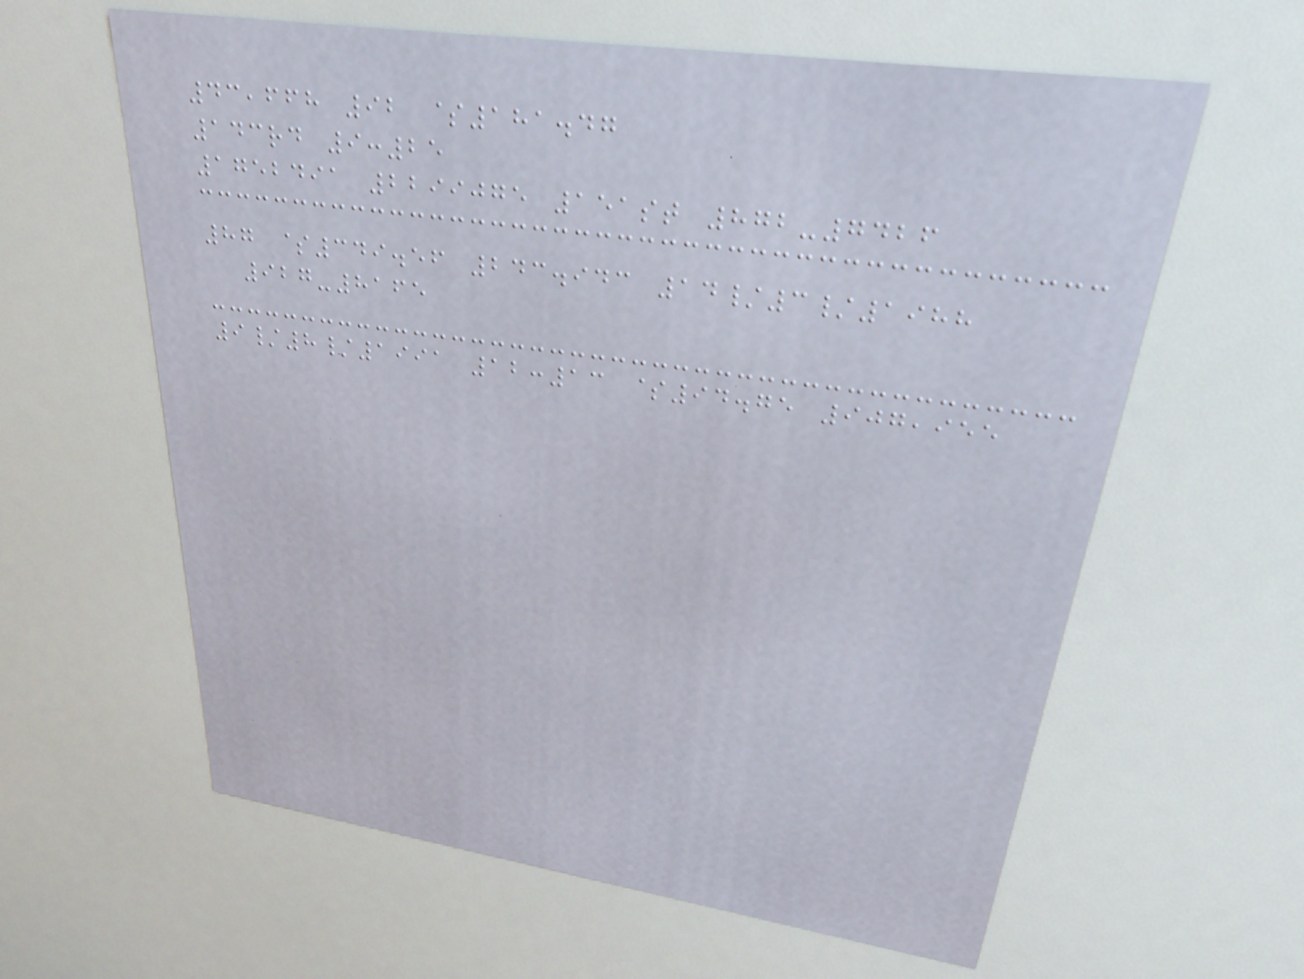43,668 92 $181.47
143rd 9:25
1752491 2299075 151st 872-7426
87 $349.56 243.943 14/3/1988
927-8165
9/8/1991 12:13 $94.75 907,955
